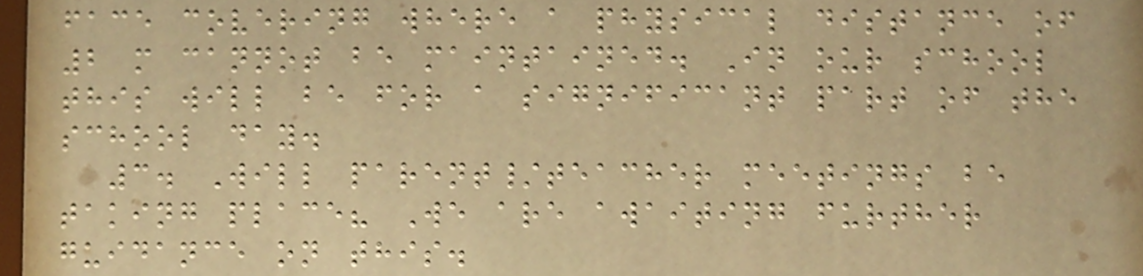face covering where a physical distance of
2 m cannot be maintained. In our school
this will be for a significant part of the
school day.
3. Will parent/teacher meetings be
taking place? We are awaiting further
guidance on this.
